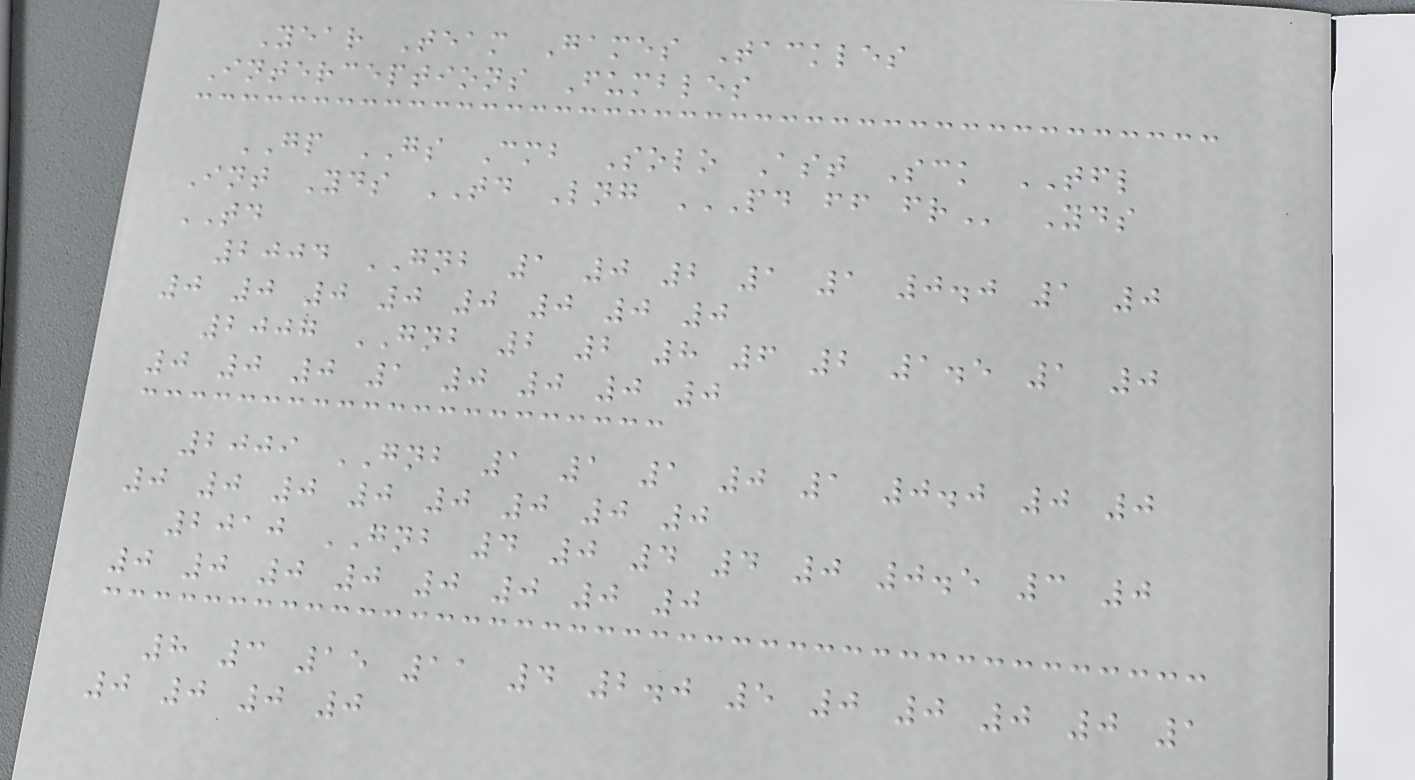Year Team Games Tackles
Interceptions Fumbles
GP GS Cmb Solo Ast Sck TFL
Int Yds TD Lng PD FF FR Yds
TD
2004 GNB 1 0 2 1 1 0.0 1 0
0 0 0 0 0 0 0 0
2007 GNB 2 2 8 6 2 1.5 1 0
0 0 0 1 0 0 0 0
2009 GNB 1 1 1 0 1 0.0 0 0
0 0 0 0 0 0 0 0
2010 GNB 4 0 4 4 0 0.5 3 0
0 0 0 0 0 0 0 0
8 3 15 11 4 2.0 5 0 0 0 0 1
0 0 0 0
